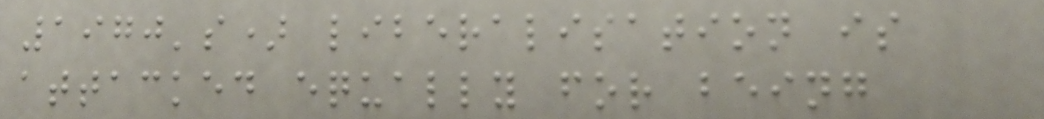1970's) liberalisation is
attacked equally for being
